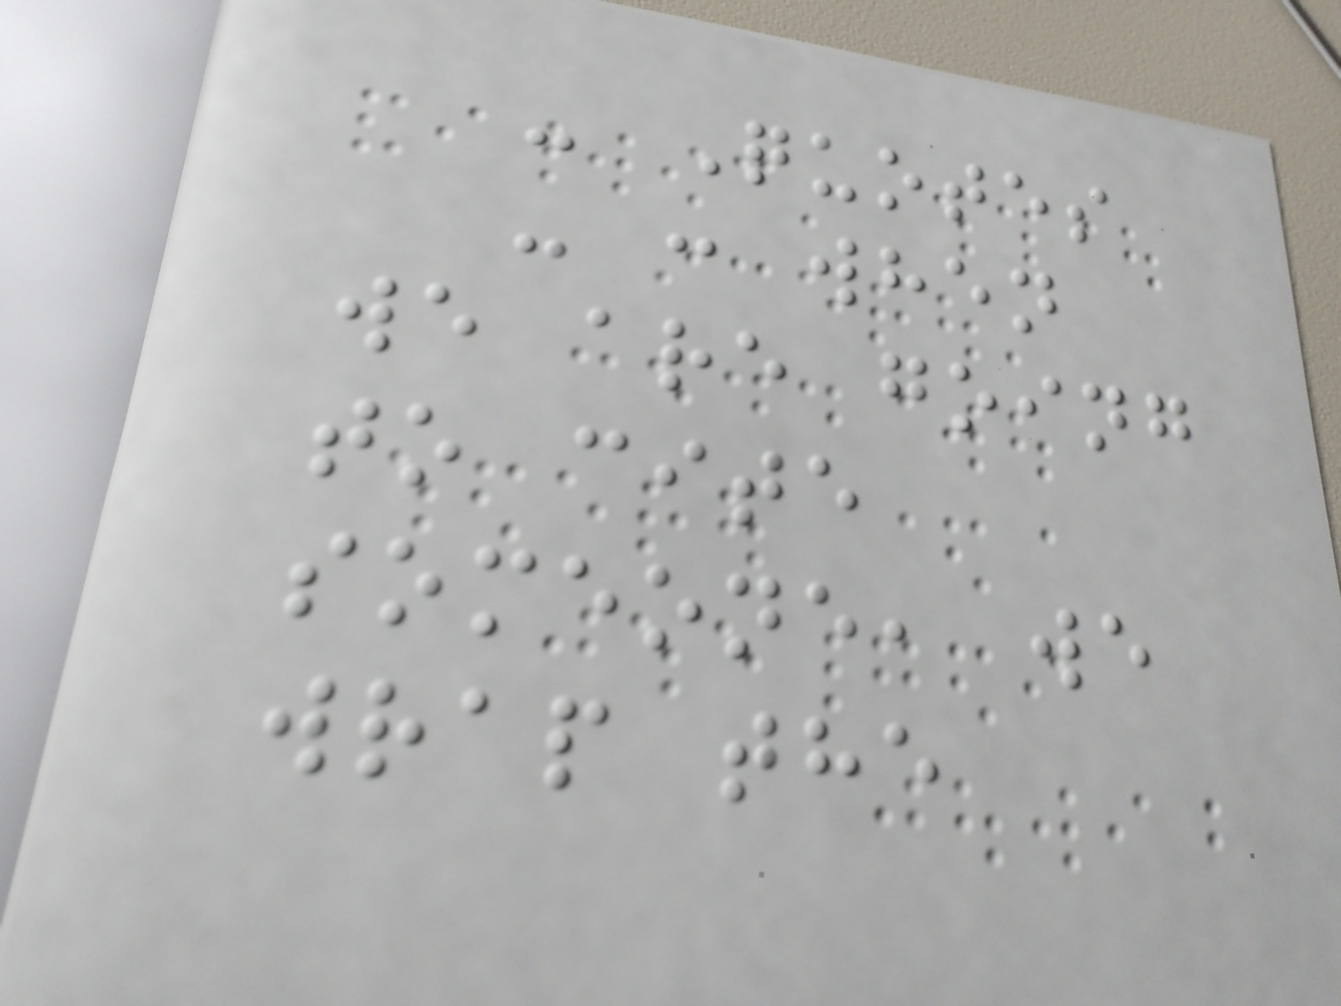- Quotes
- : when
we are going
to cite
someone, we
wrap the
